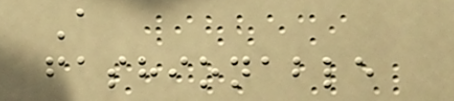A
fashionable
